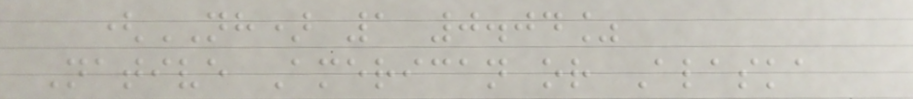(NH) 1 0.04%
Native American or Alaska
